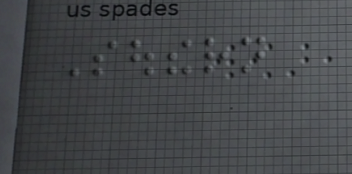Southern
